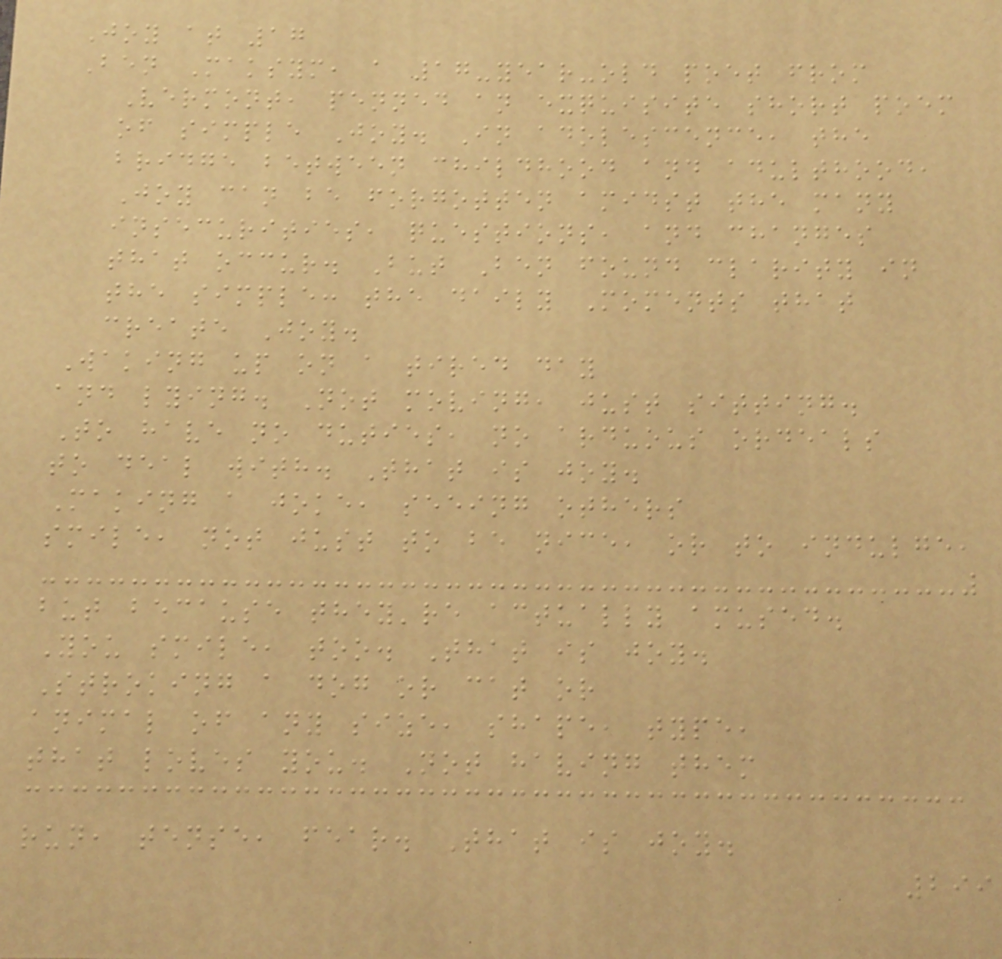Joy at 17
Ben Maksym, a 17-year-old poet from
Vermont, penned an exquisite short poem
of simple Joy. In adolescence, the
bridge between childhood and adulthood,
Joy can be forgotten amidst the many
insecurities, questions, and changes
that occur. But Ben found clarity in
the simple: the daily Moments that
create Joy.
Waking up on a tired day
and lying. Not moving, just sitting.
To have no duties, no arduous ordeals
to deal with. That is joy.
Making a joke, seeing others
smile, not just to be nice, or to indulge,
but because they're actually amused.
You smile, too. That is joy.
Stroking a dog or cat or
animal of any size, shape, type,
that loves you. Not having them
run, tense, fear. That is joy.
299
